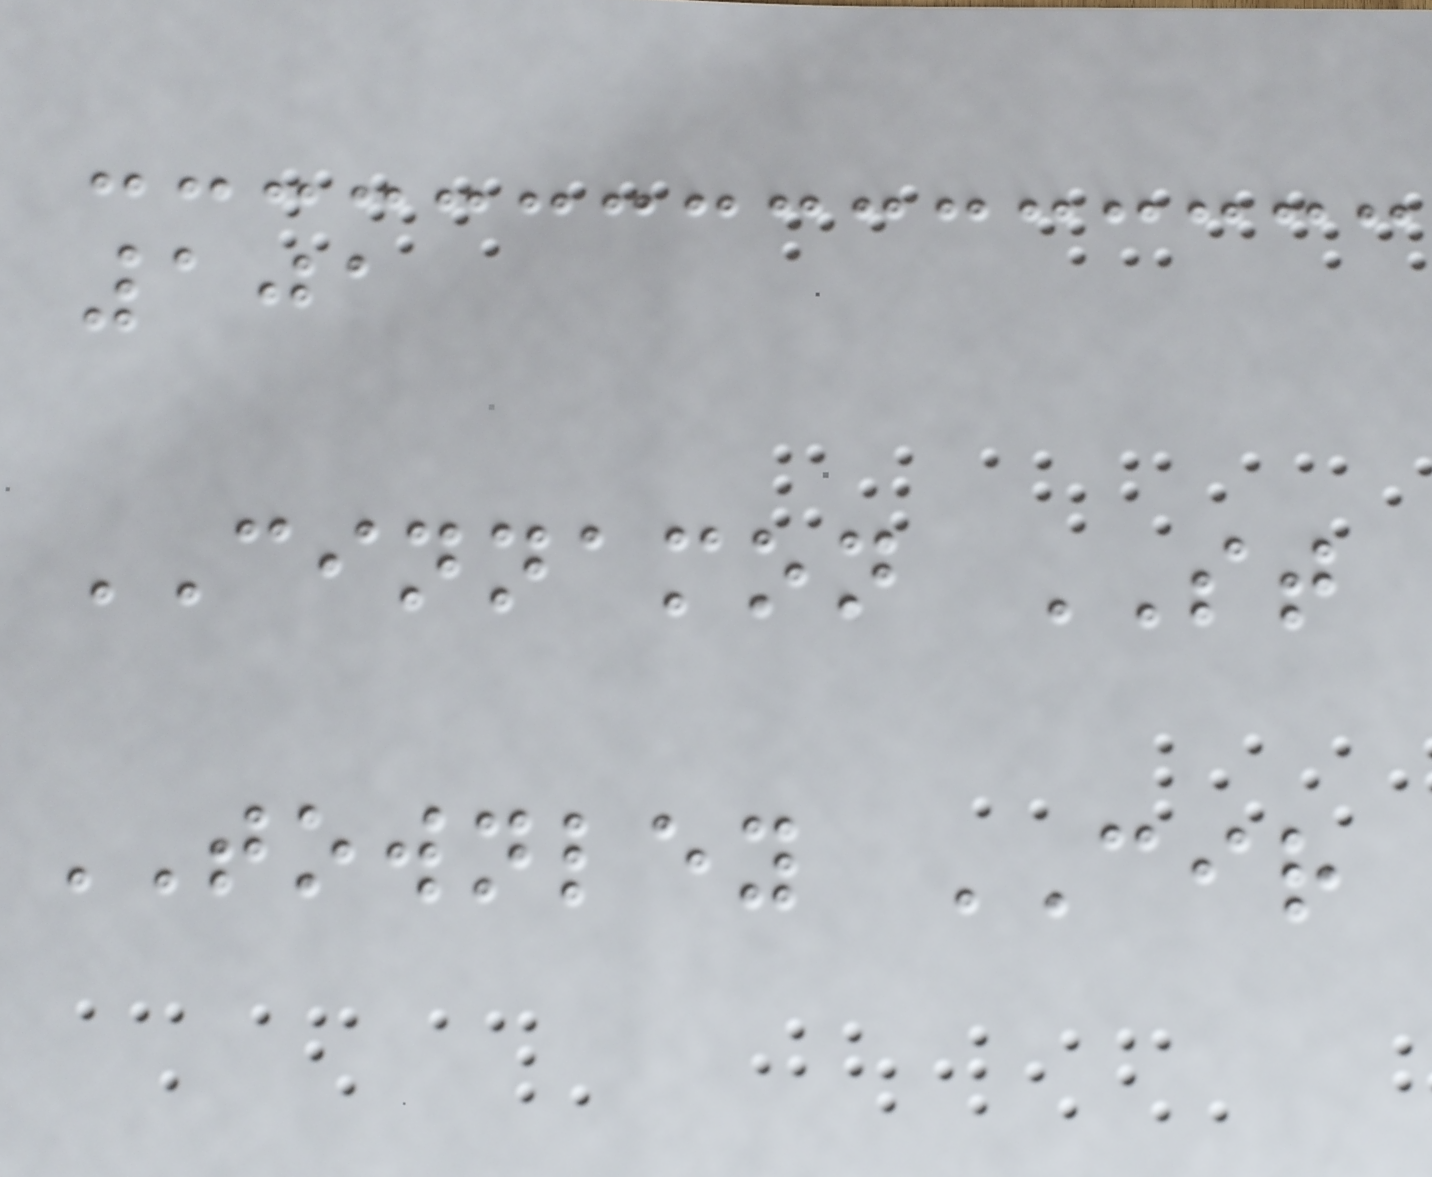101
CINNAMON ST
TOWNLEY CIR
